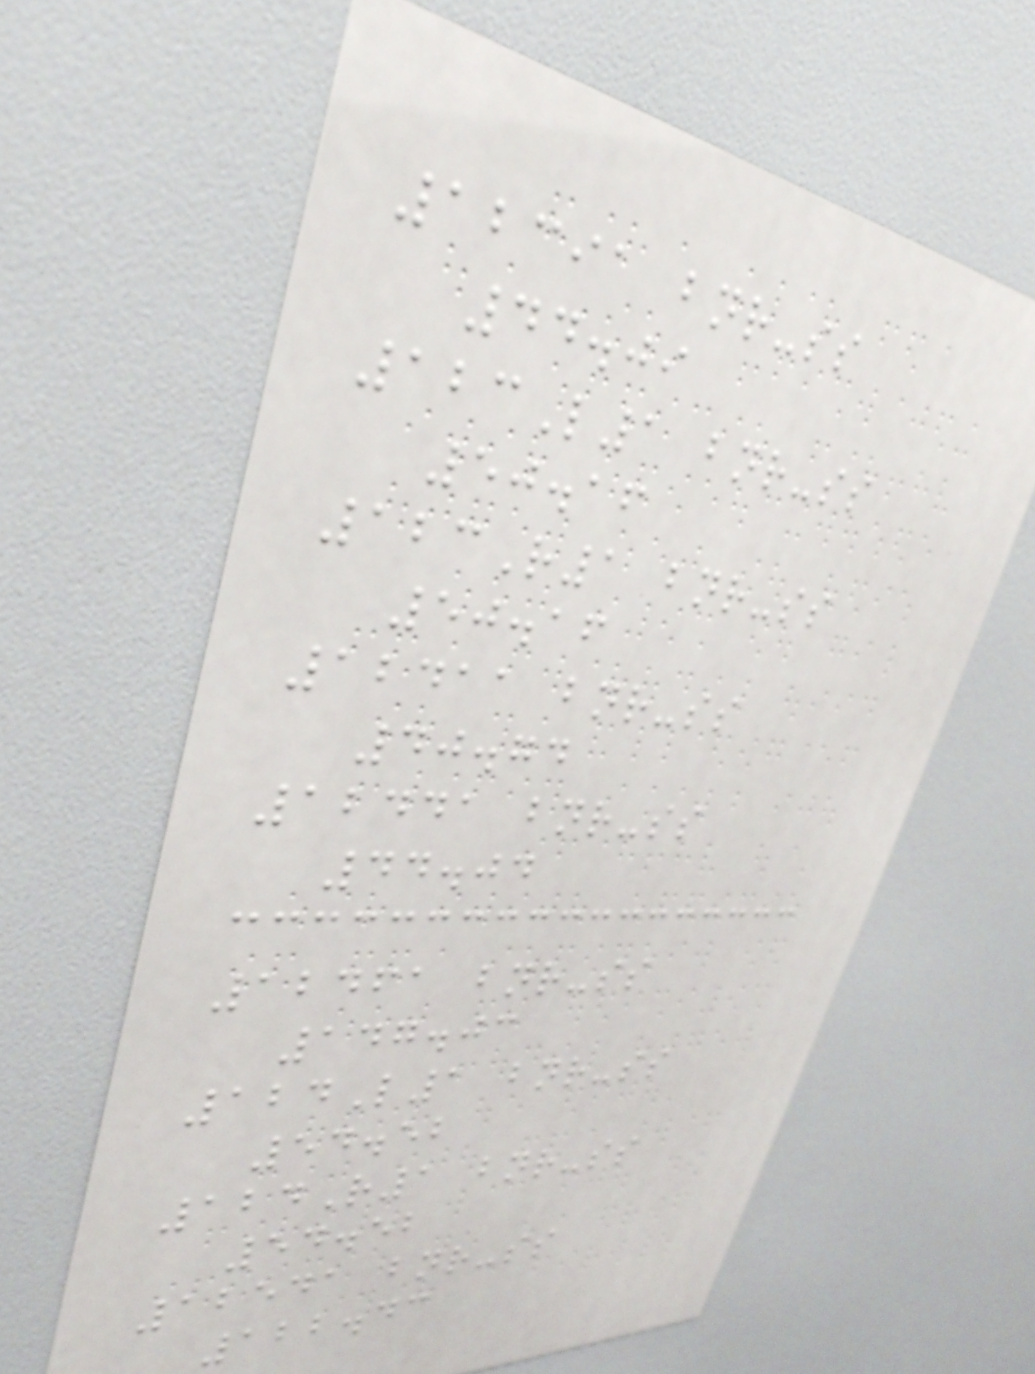12391 bnr-ss
44.09
123L1 bnr-ss
50.16
123R1 bnr-ss
50.16
12411 bnr-ss
40.74
12441 bnr-ss
44.04
12461 bnr-ss
147.03
124L1 bnr-ss
54.52
124R1 bnr-ss
54.52
12541 bnr-ss
122.43
